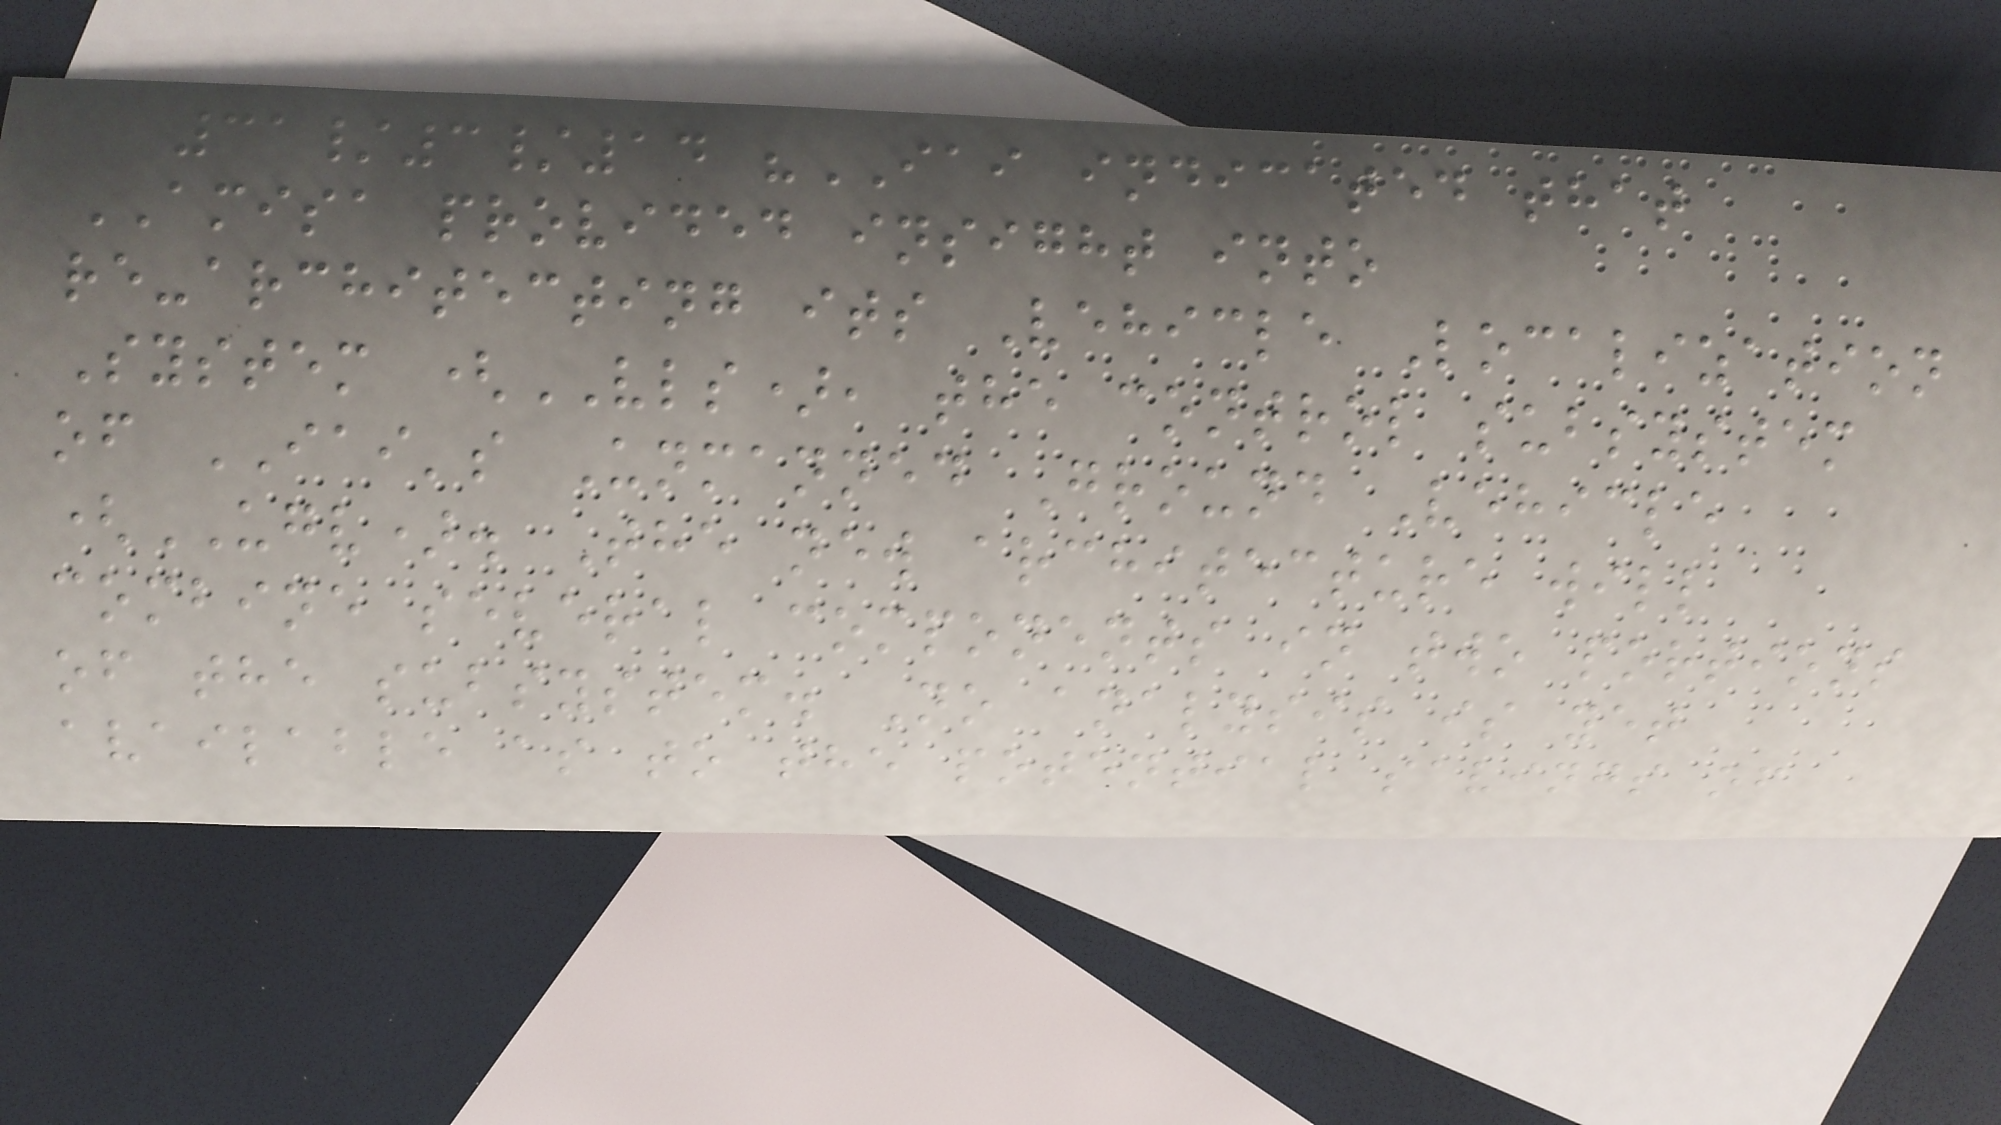31/3/14 "IAI indicated that
AMISA provided insight into
re-architecting its Vehicle Localization
System (VLS), the control subsystem
of IAI's Unmanned Ground Vehicle
(UGV). The new architecture will
combine several components in two portions
of the subsystem. No analysis is yet
available as to the potential savings of
